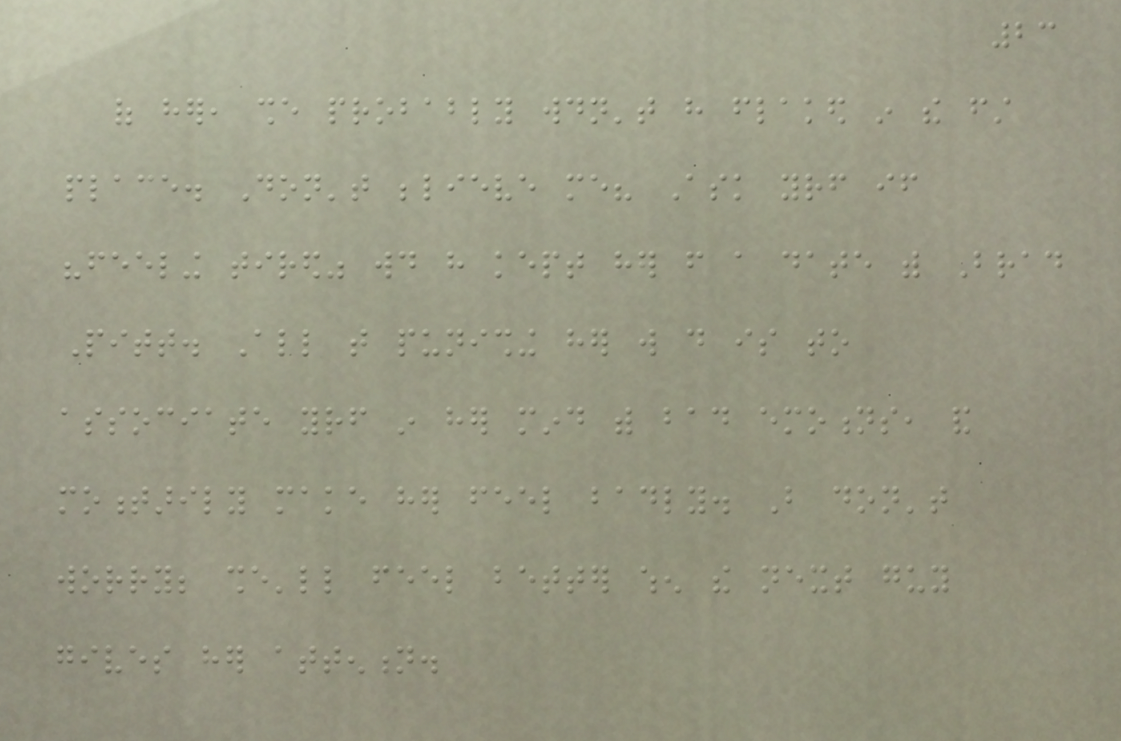23
of her, she probably wouldn't have flaked in the first
place. Don't believe me? Ask yourself if
"feeling tired" would have kept her from a date with Brad
Pitt. All that punishing her will do is to
associate yourself in her mind with bad emotions, and
momentarily make her feel badly. But don't
worry; she'll feel better when the next guy
gives her attention.
